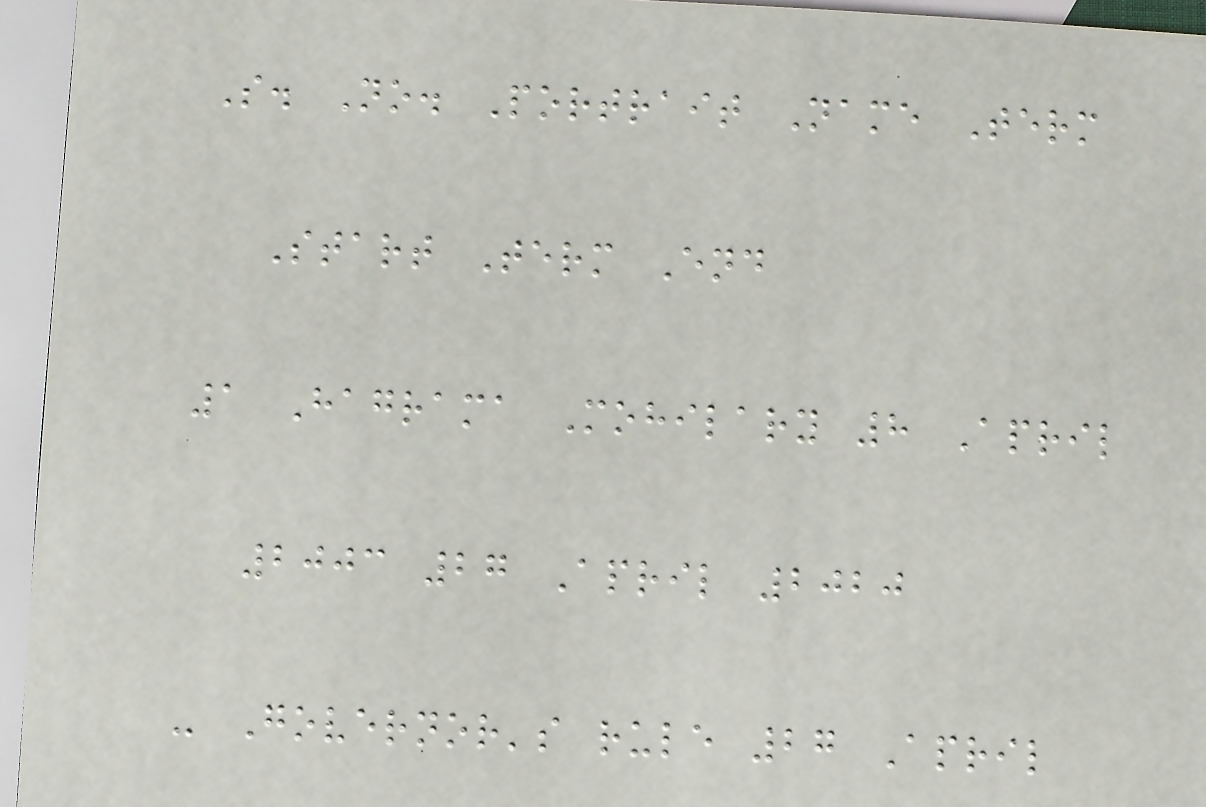S. No. Portrait Name Term
Start Term End
1 Hagrama Mohilary 8 April
2003 27 April 2020
- Governor's rule 27 April
